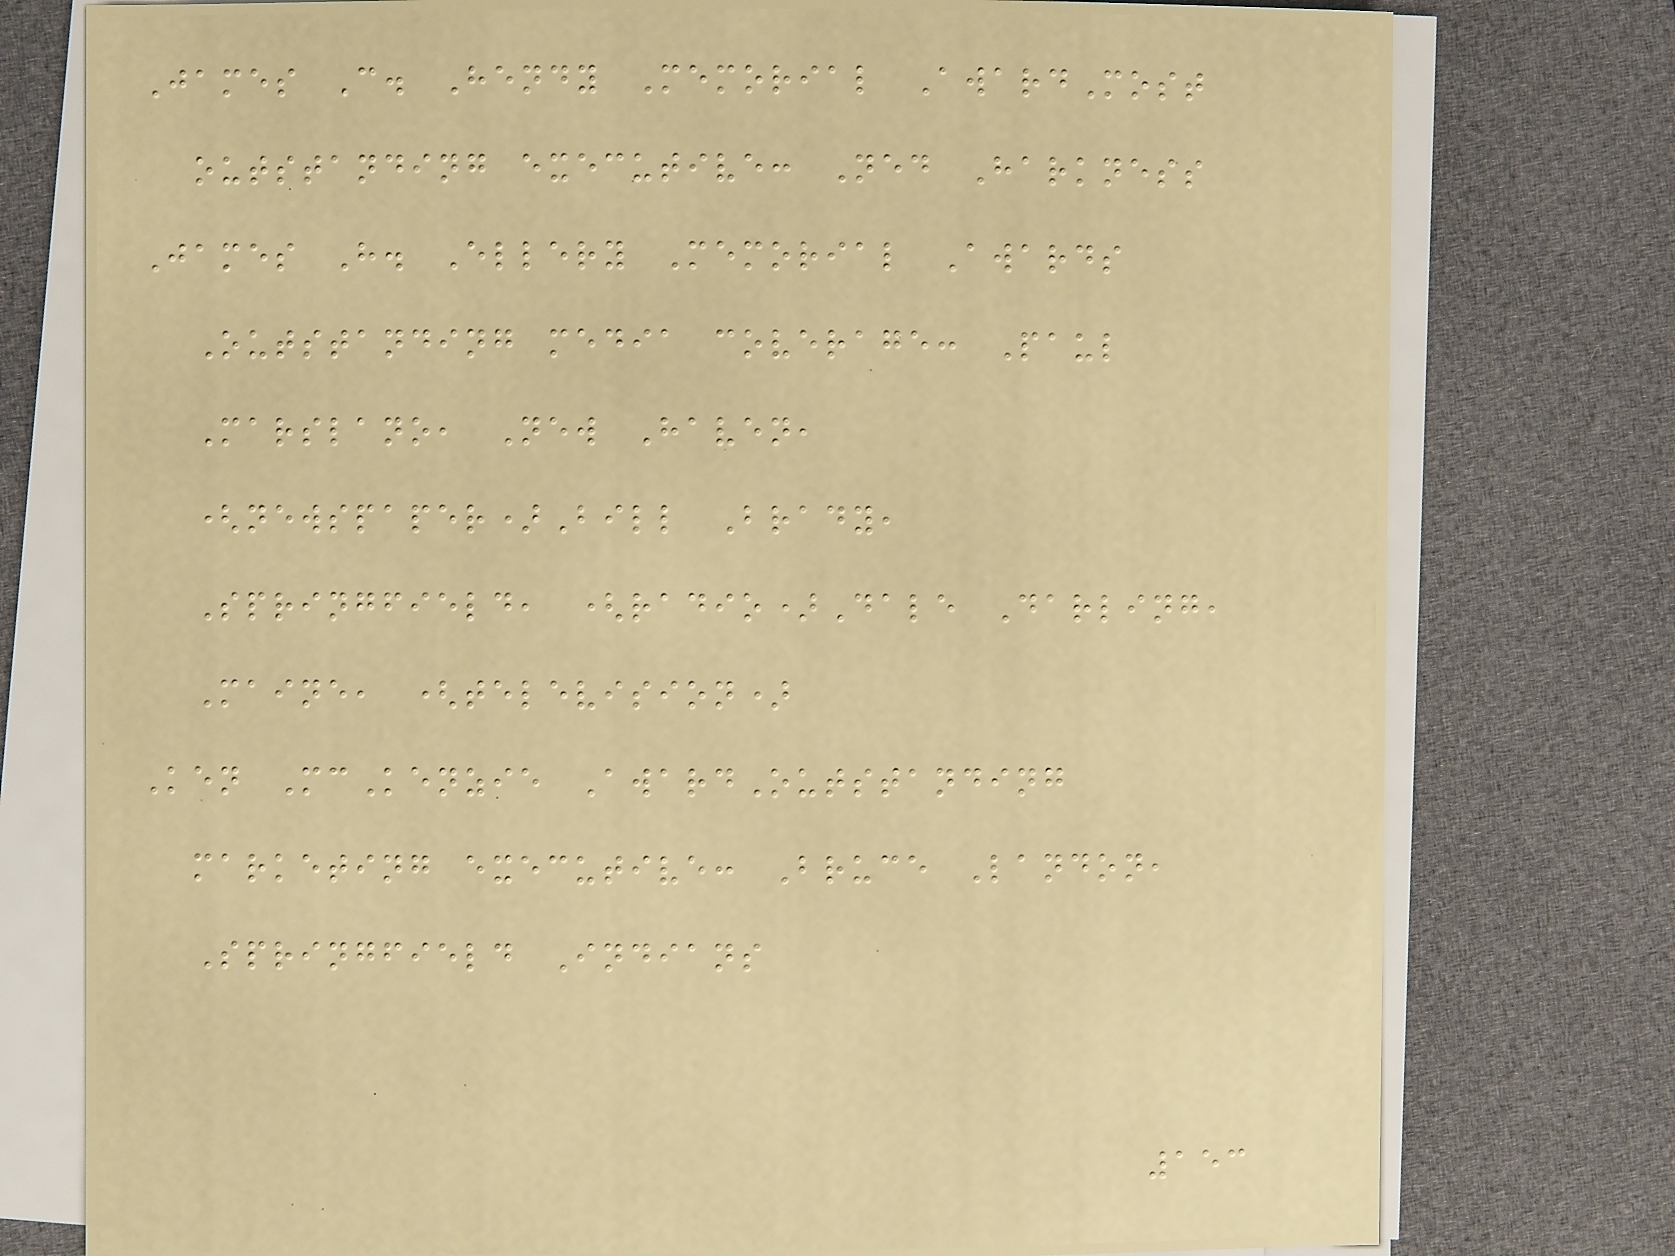James C. Hendy Memorial AwardMost
outstanding executive: Ned Harkness
James H. Ellery Memorial Awards
Outstanding media coverage: Paul
Marslano, New Haven,
(newspaper)Bill Brady,
Springfield, (radio)Dale Darling,
Maine, (television)
Ken McKenzie AwardOutstanding
marketing executive: Bruce Landon,
Springfield Indians
153
